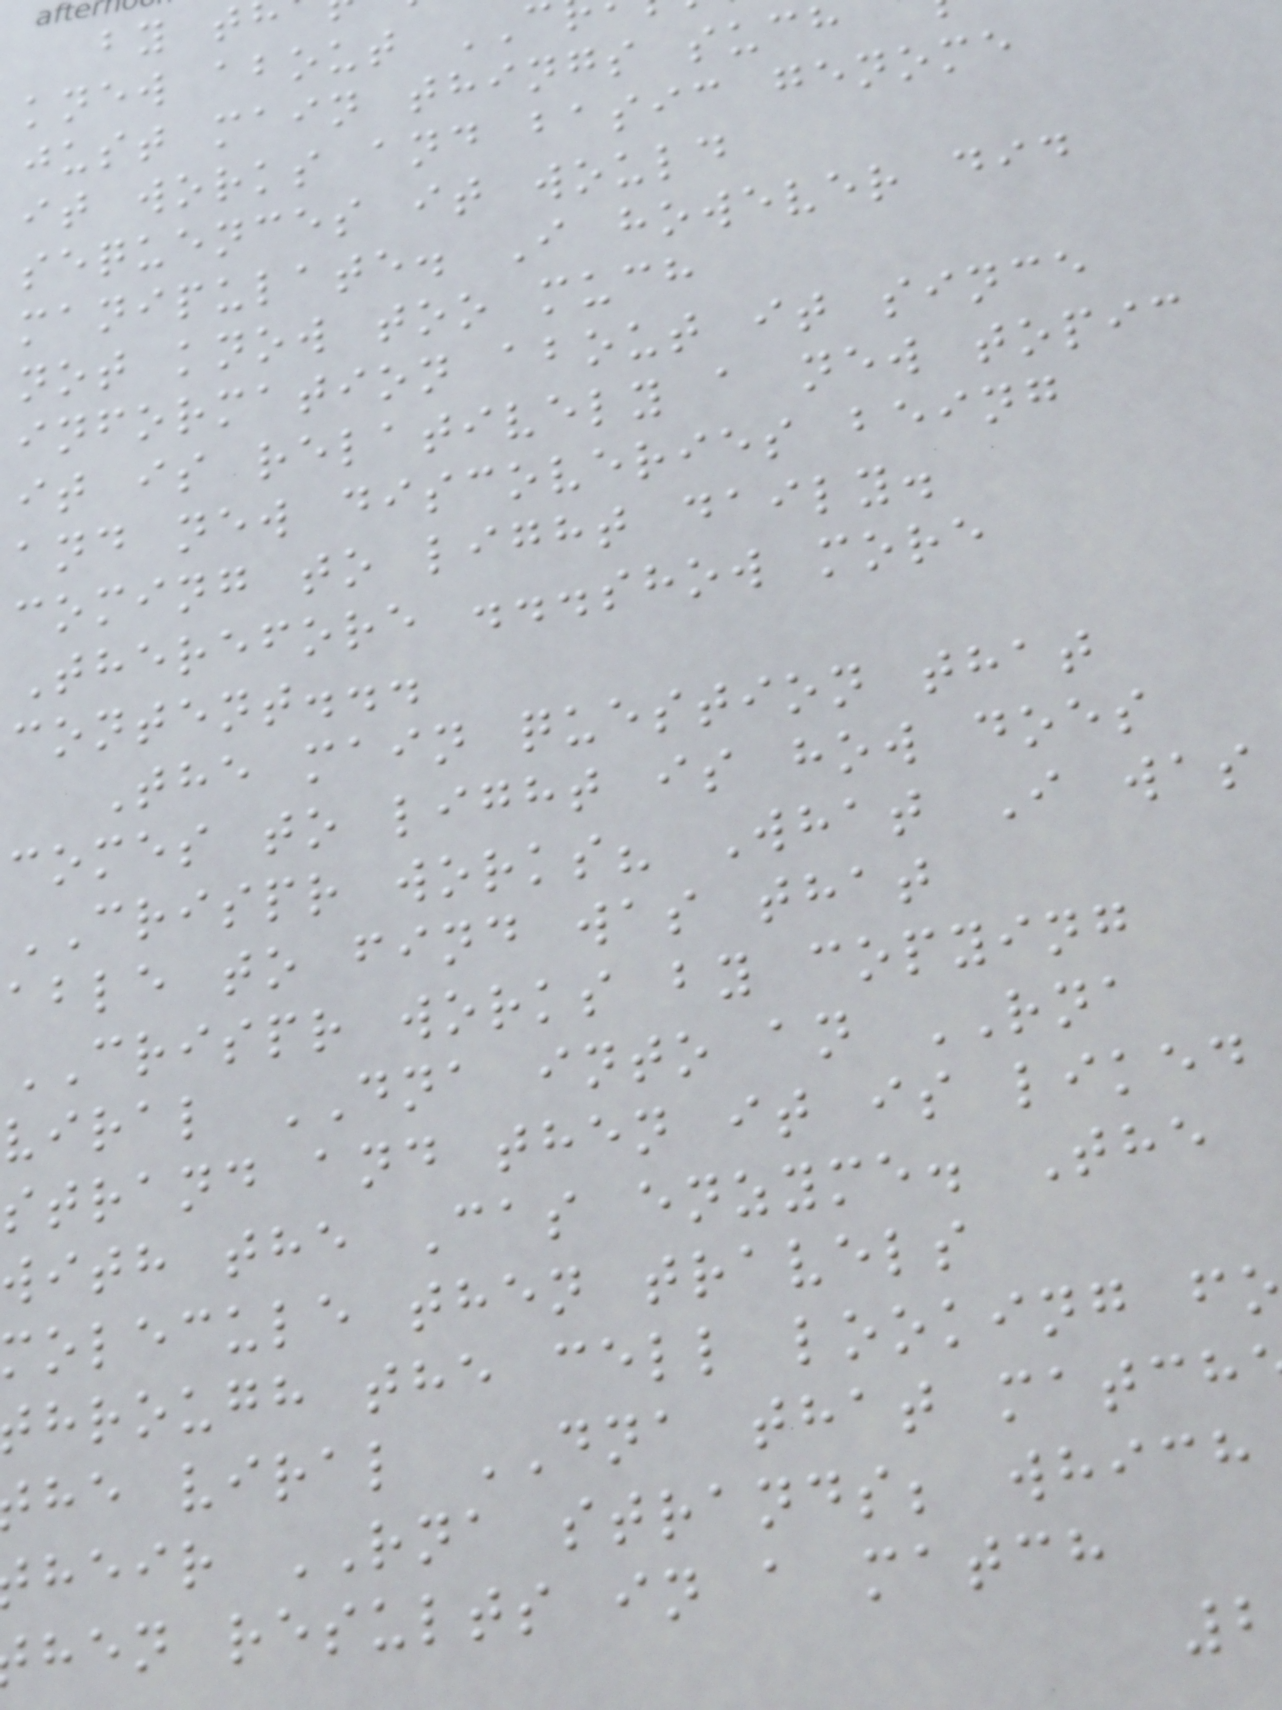knew about
just main things such
it works and basic genome
sequences it would
manipulate. I however did
not know too much
information about it since
it is relatively a new topic
and new discoveries being
coming to light daily.
Therefore ...show more
content...
The main question that
comes to light is how does
CRISPR works? What I was
able to find was that
CRISPR works by copying
viral DNA into an RNA
strand and then it is liked
with the Cas enzyme. The
molecule then travels
hrough the cell looking fo
he viral DNA that match
heir RNA strands; which
hen results in a match
